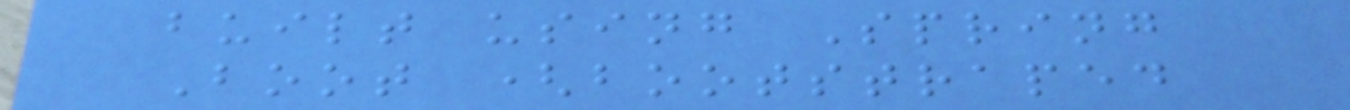built using Spring
Boot (bootstraped
